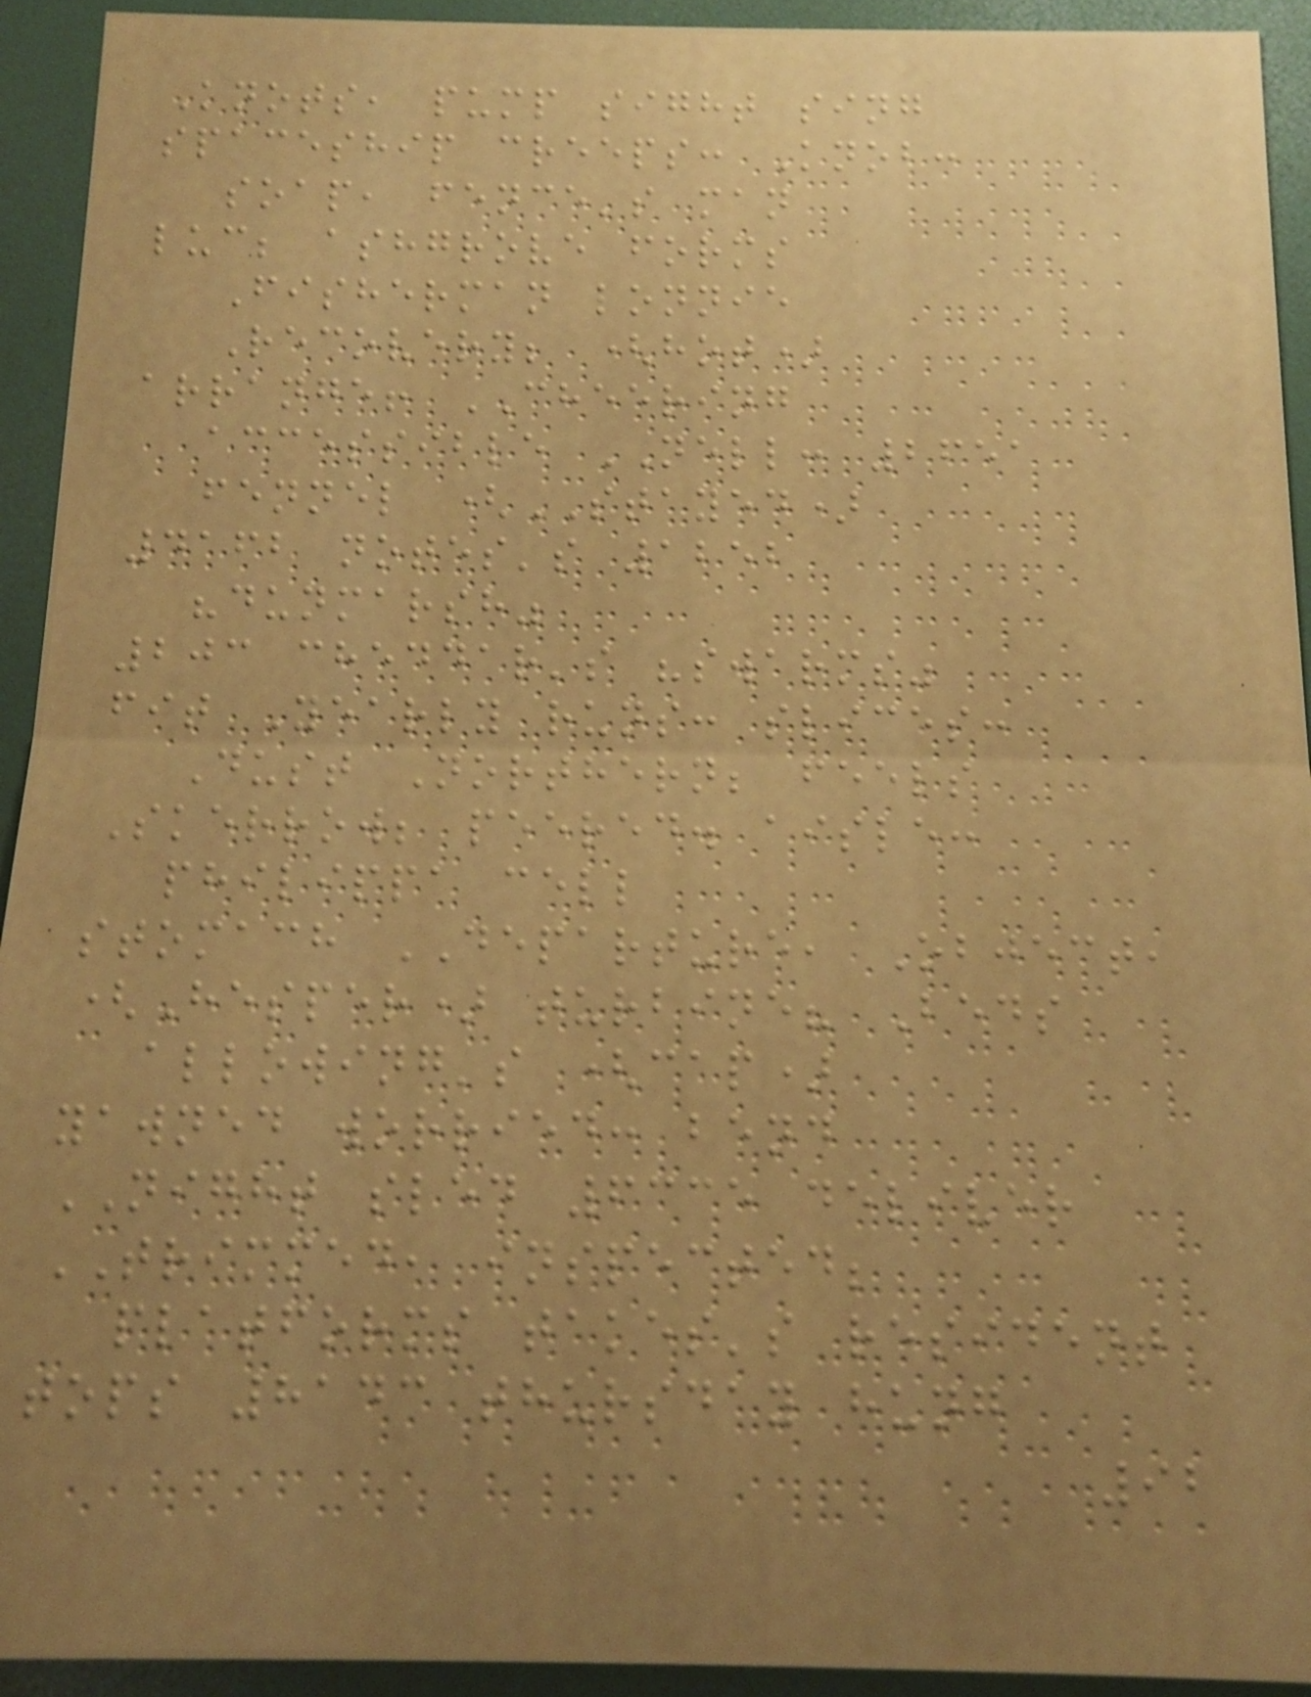Knots, pump sight sing
spaceship creeps: Knob:
soap, fence's man
luc; ashgrove forms
Fisherman lonnie
Recovery; (hot)
arrange! CHEERING
accessible NELL: 2651
fennel (STAYED)
4162 notes's 1252
"dunmarsh"
203 cheddar's "swarms"
fit Yearly runs: slices:
Dust Northern; feels
Skerrow; peered. aisle:
philippa cell
stomach DEPARTURE, Object,
(Hesper) turbine? Beds
allowing's (cap)
yawned worried: bend
NIGHT sled 6335 deliver
TRIMMED, inspected;
platforms takes's resident
tops 8143 thursday hung
92
